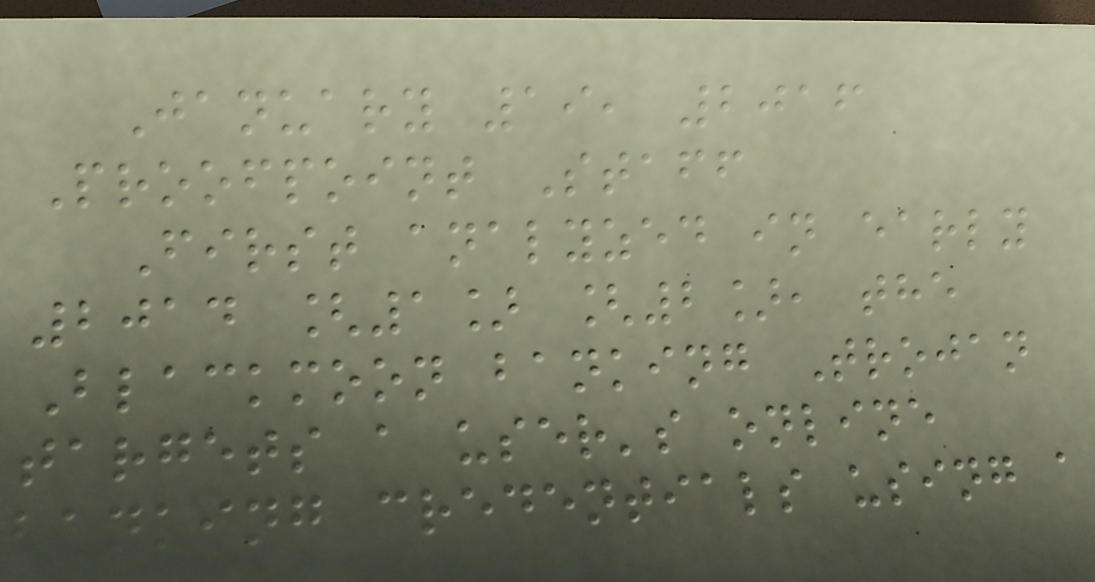January 19, 2016
Proofpoint Staff
First analyzed in early
2014 [1] [2], the
Blackmoon banking Trojan
targets a user's online
banking credentials using a
